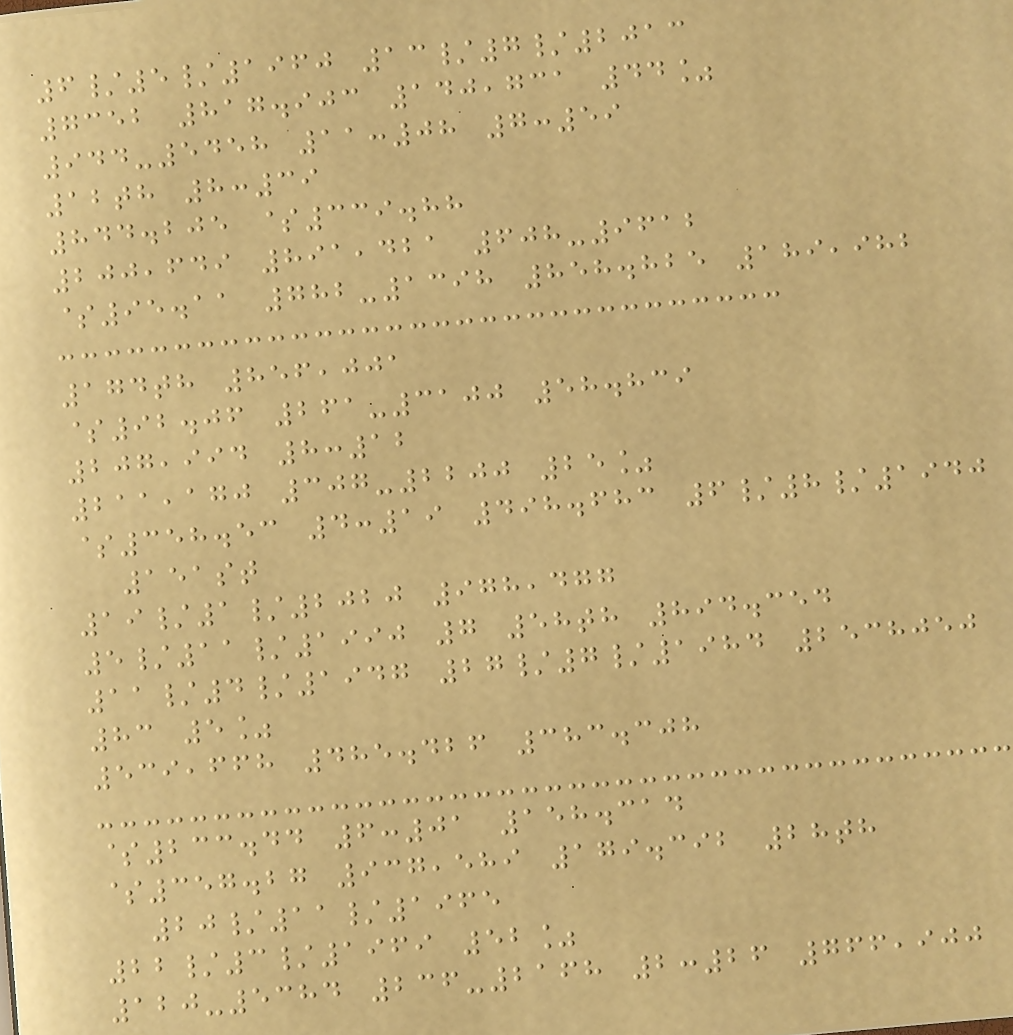6/5/1960 13/7/2013
7352 817.903 140,731 44%
944-5458 11:08 7:59
12th 8:39
844.205 $339.88
200,649 891,421 608-9612
$95.11 782-1398 858.825 189,982
174th 856,001
$92.06 261-3100 58.839
207,994 8:12
211,170 307-2200 25%
$358.53 4:19 498.683 6/8/1940
151st
19/1/2020 978,477
5/11/1990 7 58th 894.354
11/4/1947 27/7/1984 2538050
83 5%
539,668 485.426 383.308
$233.44 6:01 158.314
$357.27 937,589 179.392 28th
20/11/1965
22/3/1969 52%
120-5384 236-2168 2:26 766,900
